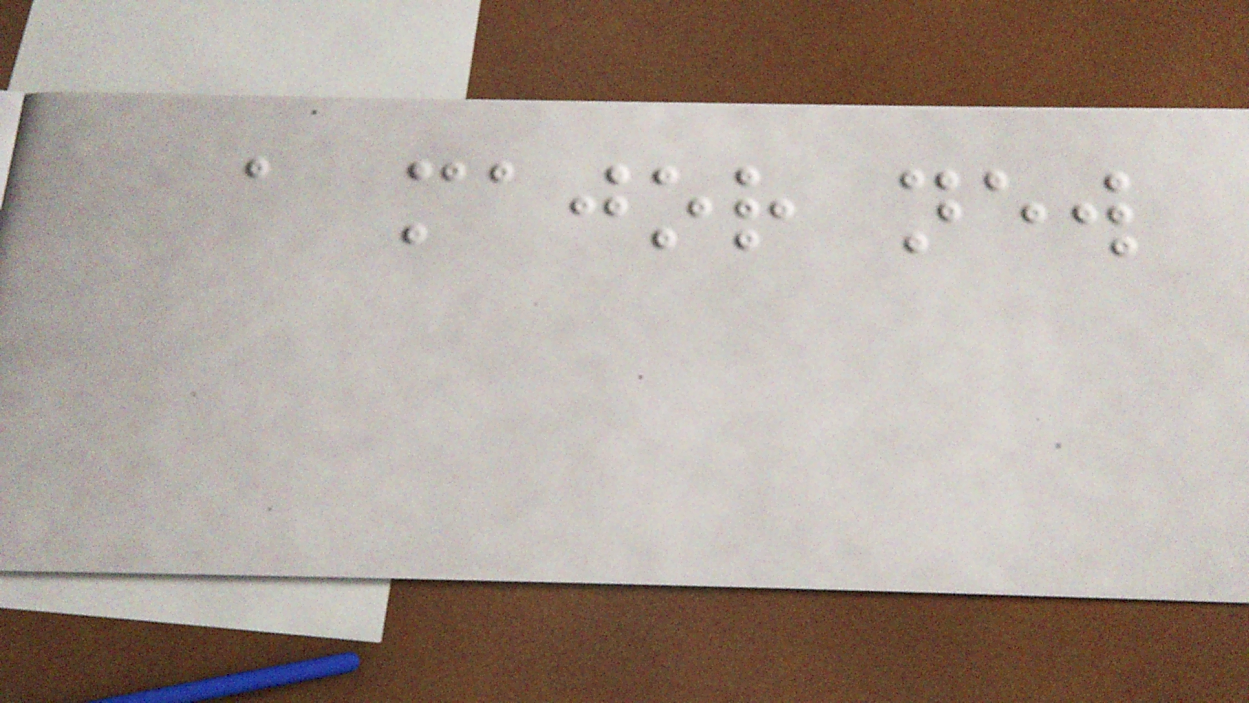a major new
